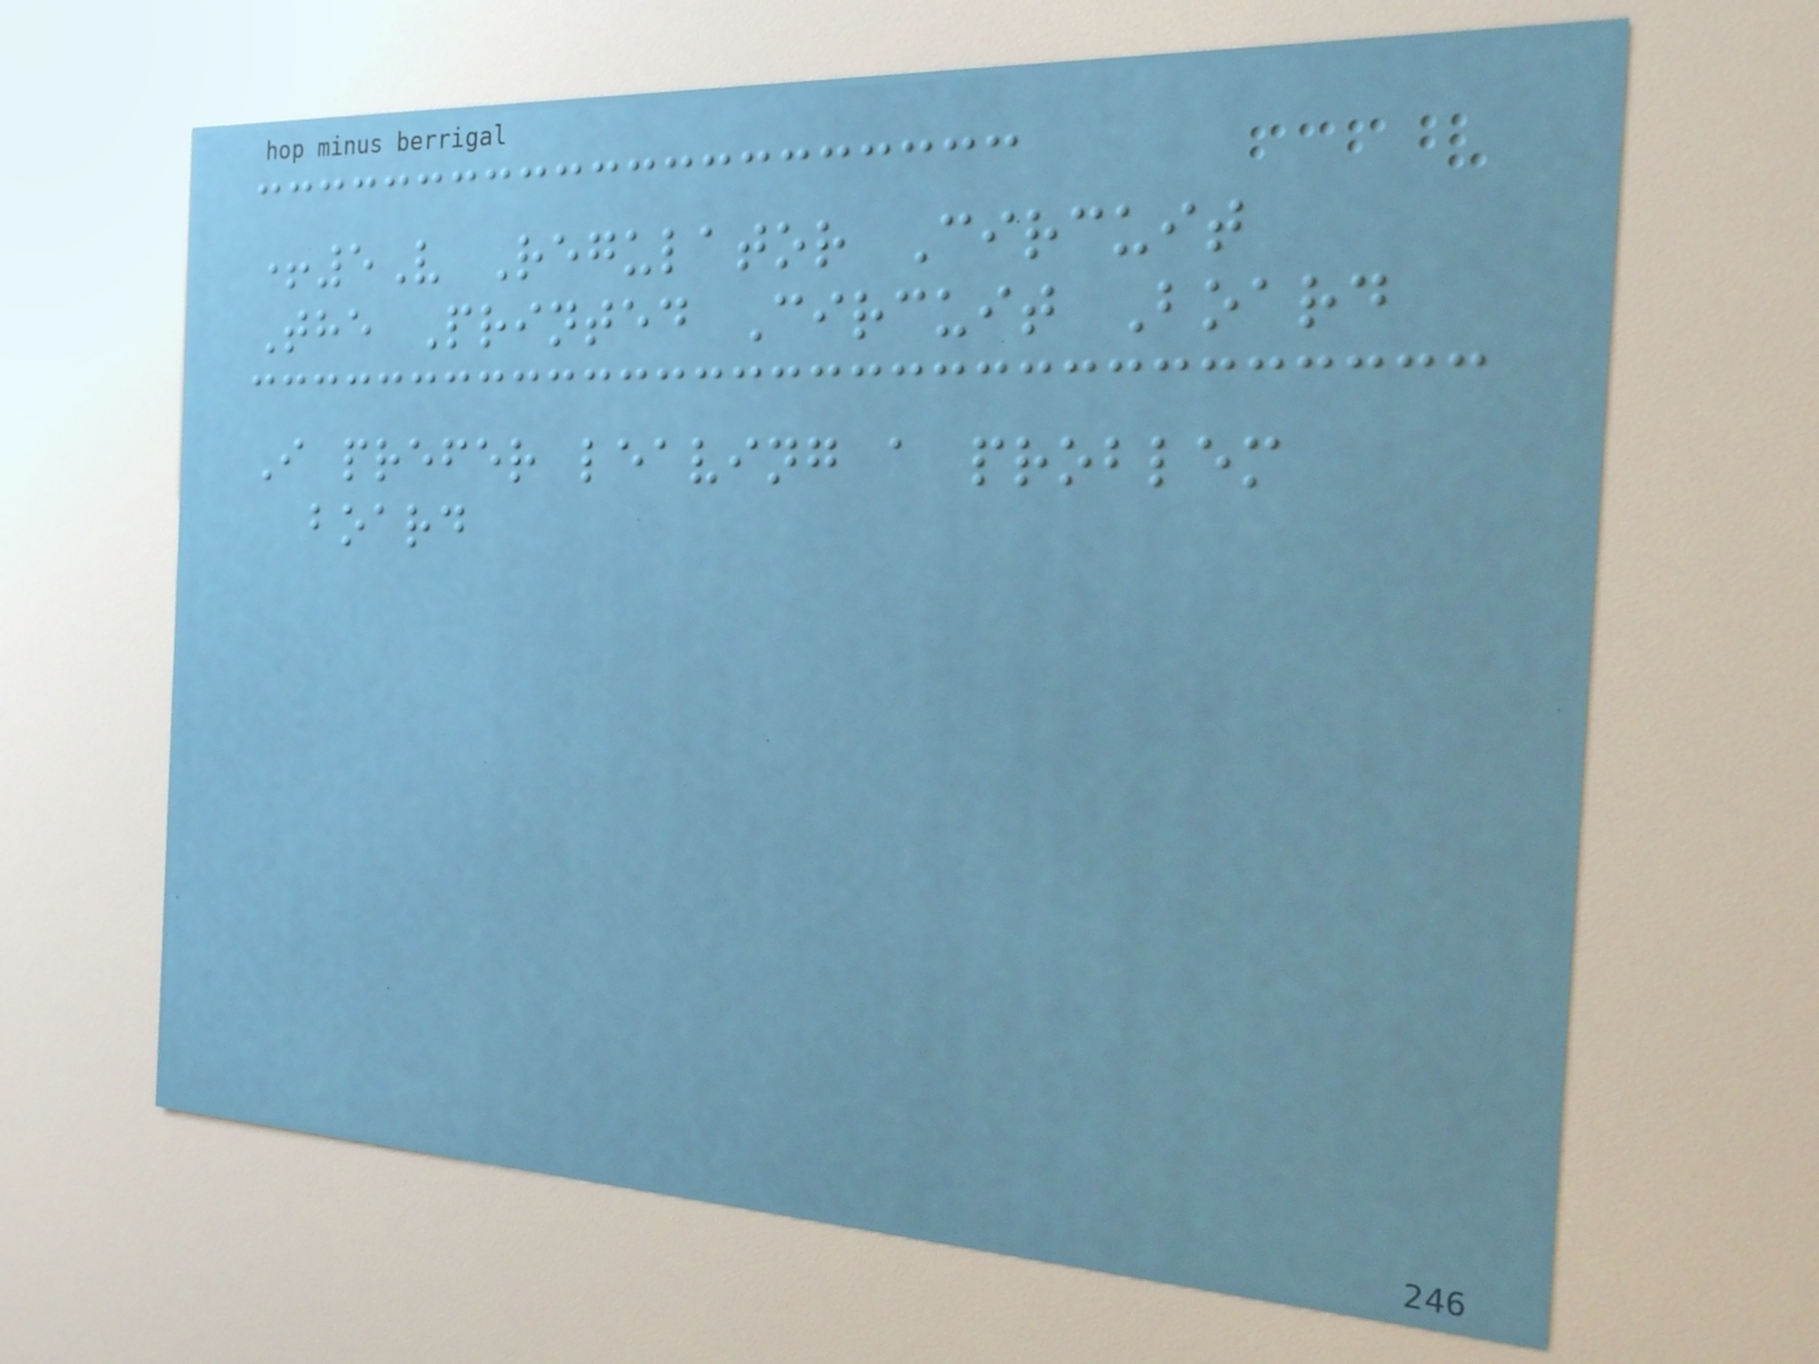+5V Regulator Circuit
The Printed Circuit Board
I prefer leaving a problem
board
